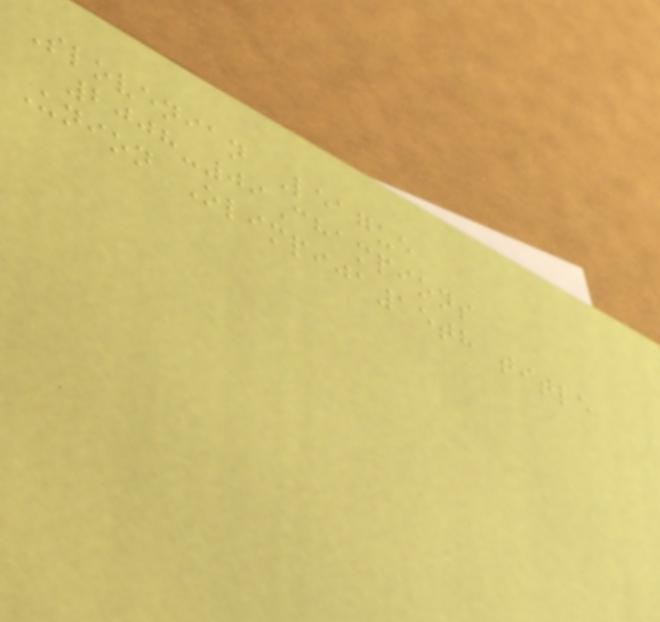Slovenian League
2008-09Champions
Union Olimpija15th title
